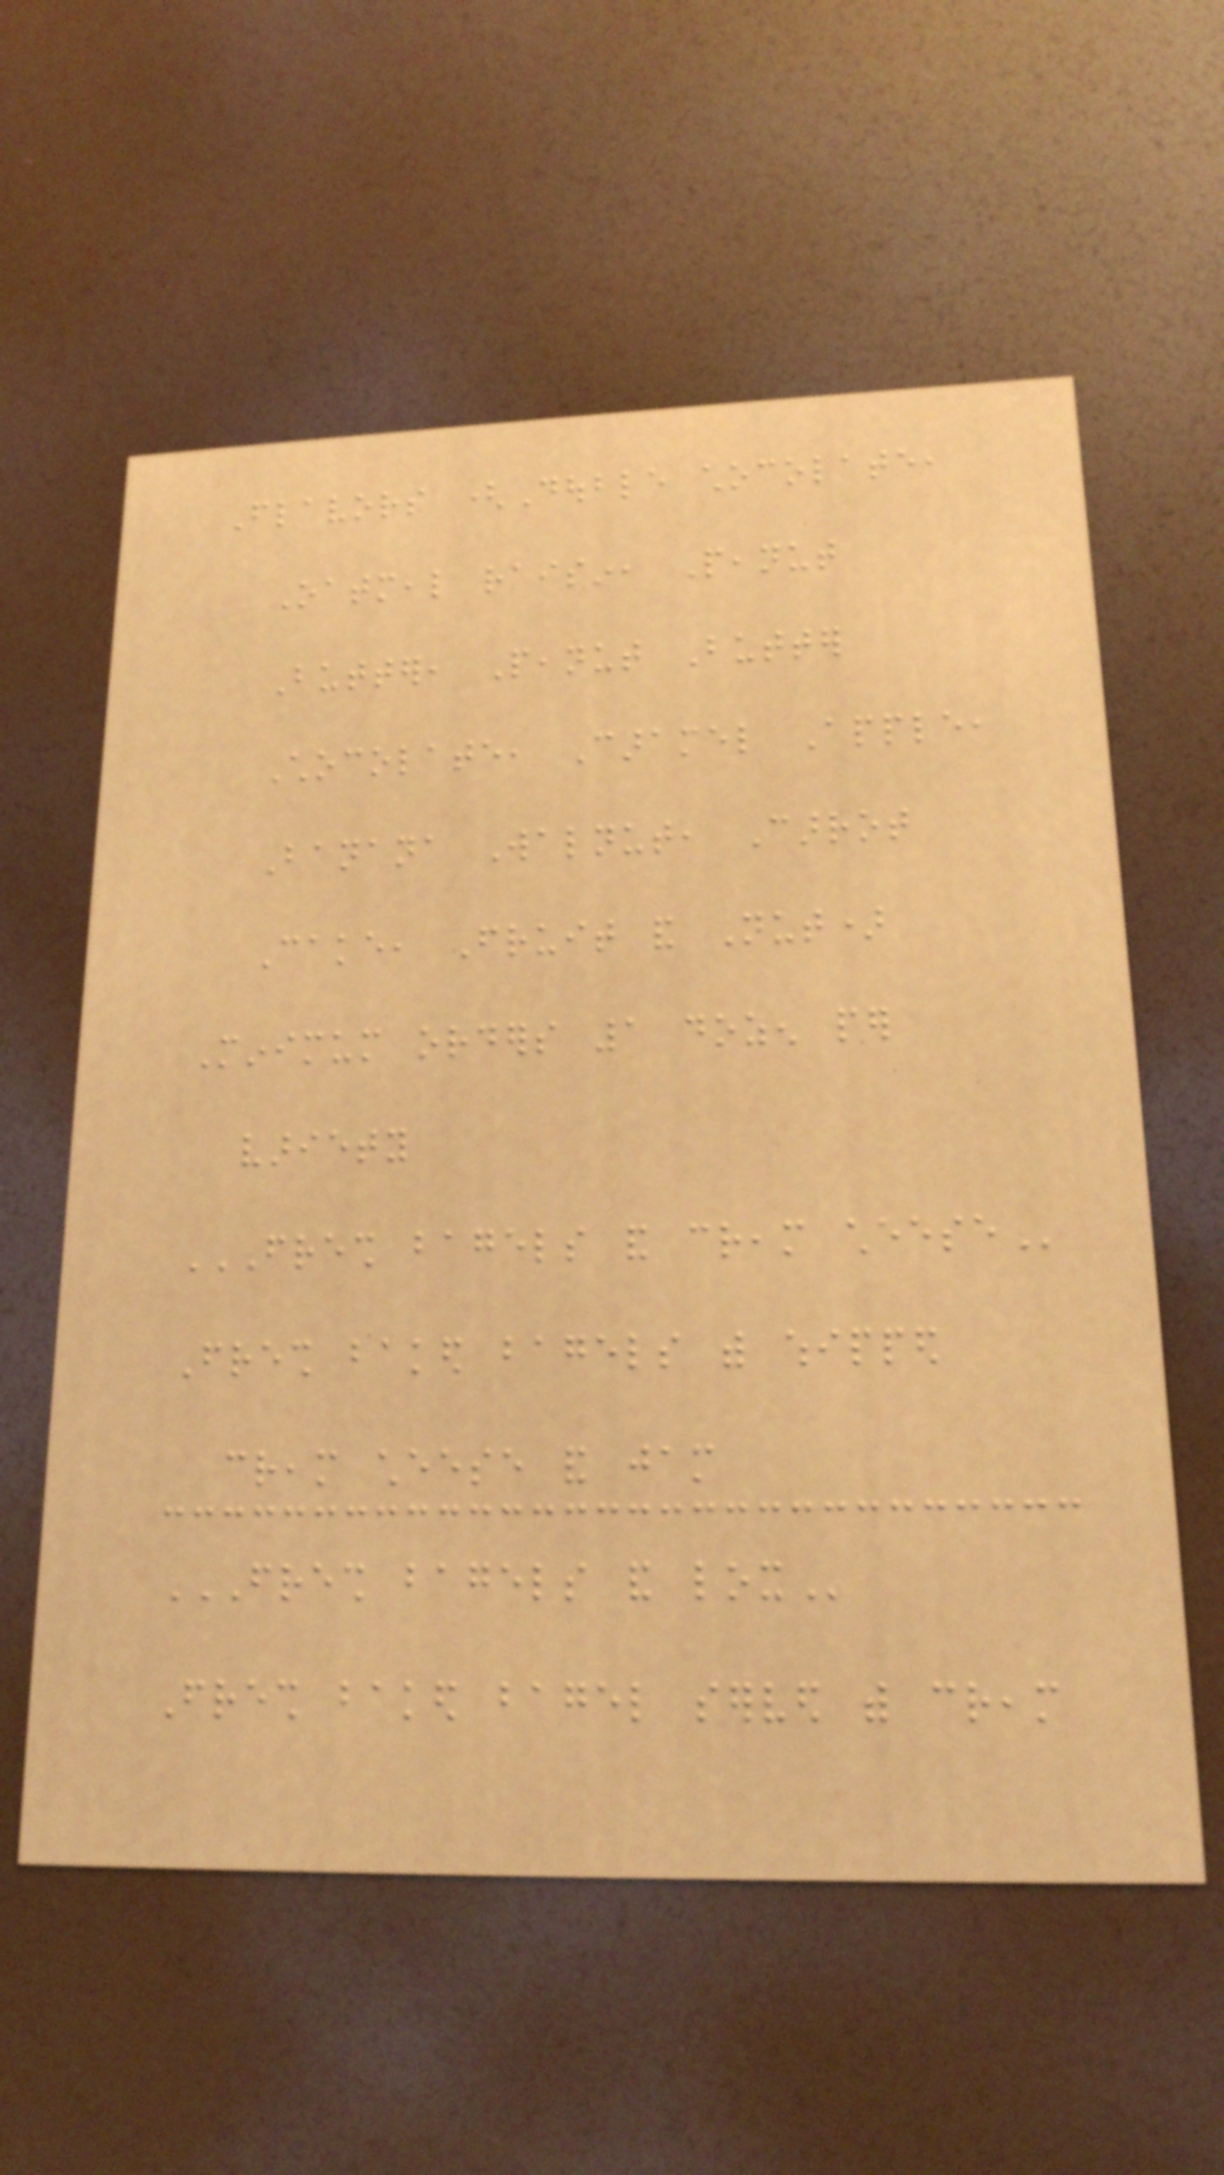Flavors (Double chocolate,
Oatmeal raisin, Peanut
Butter, Peanut Butter
Chocolate, Caramel Apple,
Banana Walnut, Carrot
Cake, Fruit and Nut)
Minimum orders 1 dozen per
variety
FRESH BAGELS AND CREAM CHEESE
Fresh baked bagels with whipped
cream cheese and jam
FRESH BAGELS AND LOX
Fresh baked bagel served with cream
